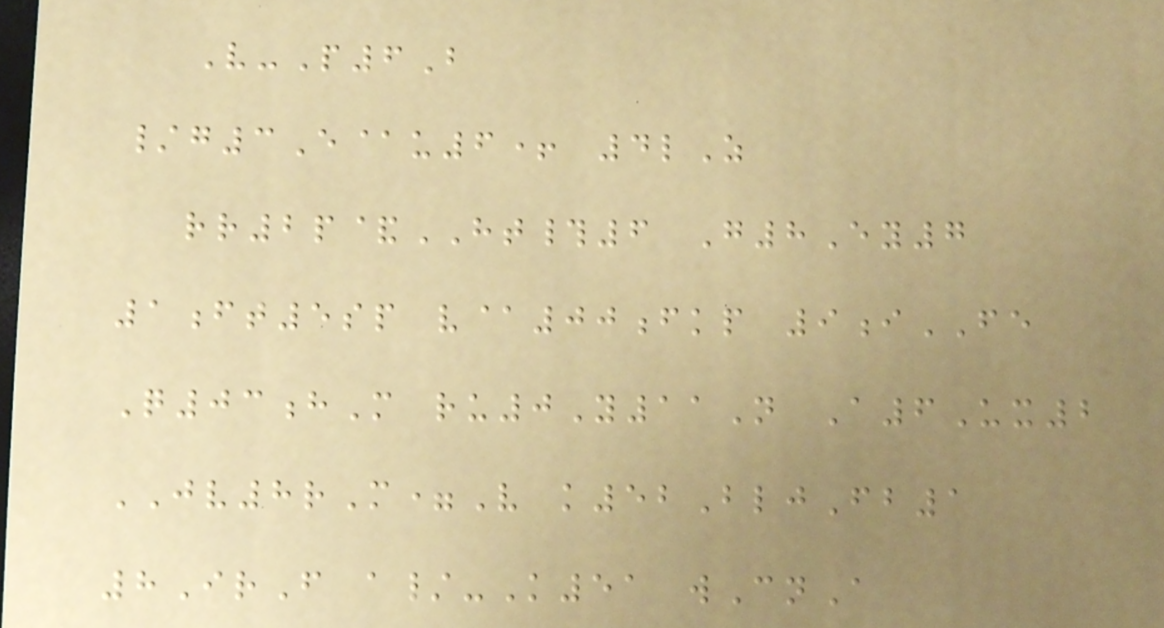V-P6B
/g3E@u6+ 4lZ
rr2p&HT#6 G8Ey7
1ft5sp v@00fkp 9iFE
Q03hM ru0Y11N A6Ux2
JV8rM=V k52BljFb1
8IrF a/-K51 wCnA
